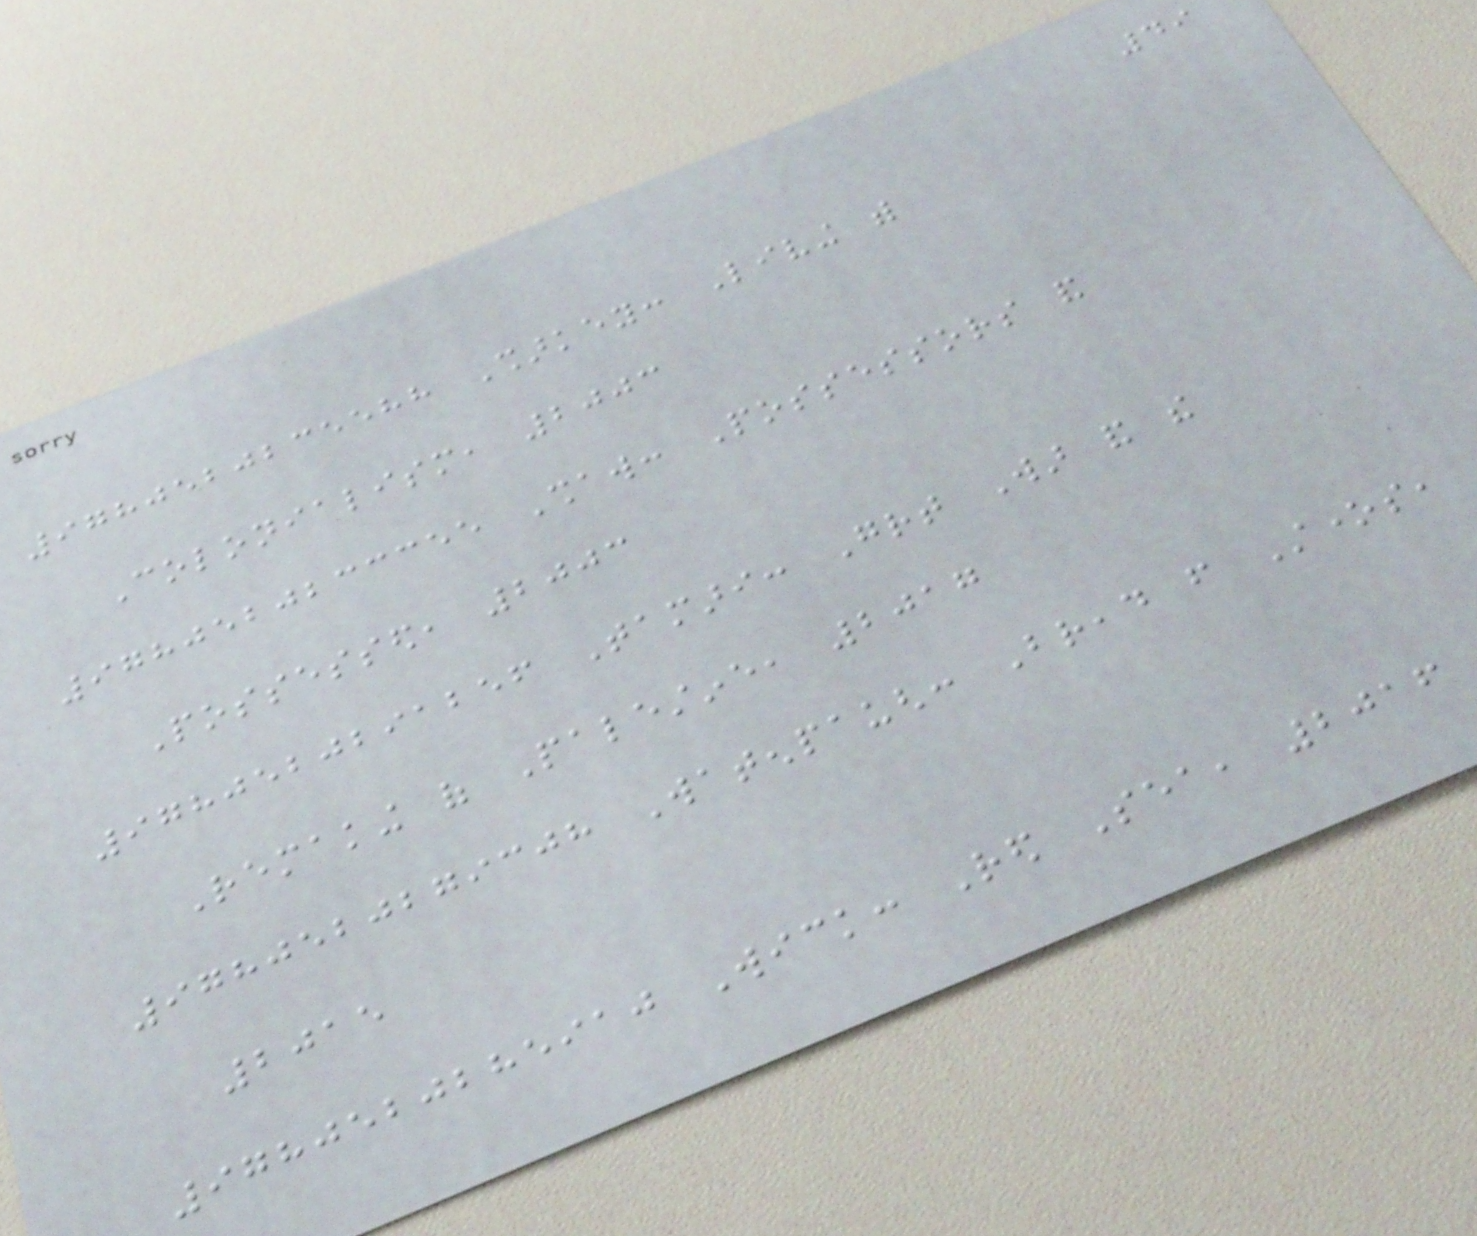49
9780520235588 Sharkey: Living with
Colonialism, 2003
9780520233355 Shaw: Possessors and
Possessed, 2003
9780520291256 Tamari: Great War and the
Remaking of Palestine, 2017
9780520279308 Watenpaugh: Bread from Stones,
2015
9780520285910 Wick: Red Sea, 2016
